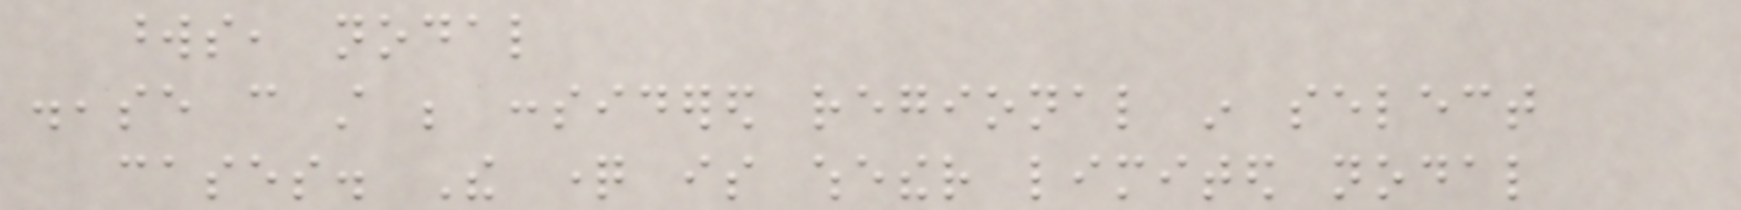words, nodal
disease can still be considered regional in select
cases. The question is whether limited nodal
